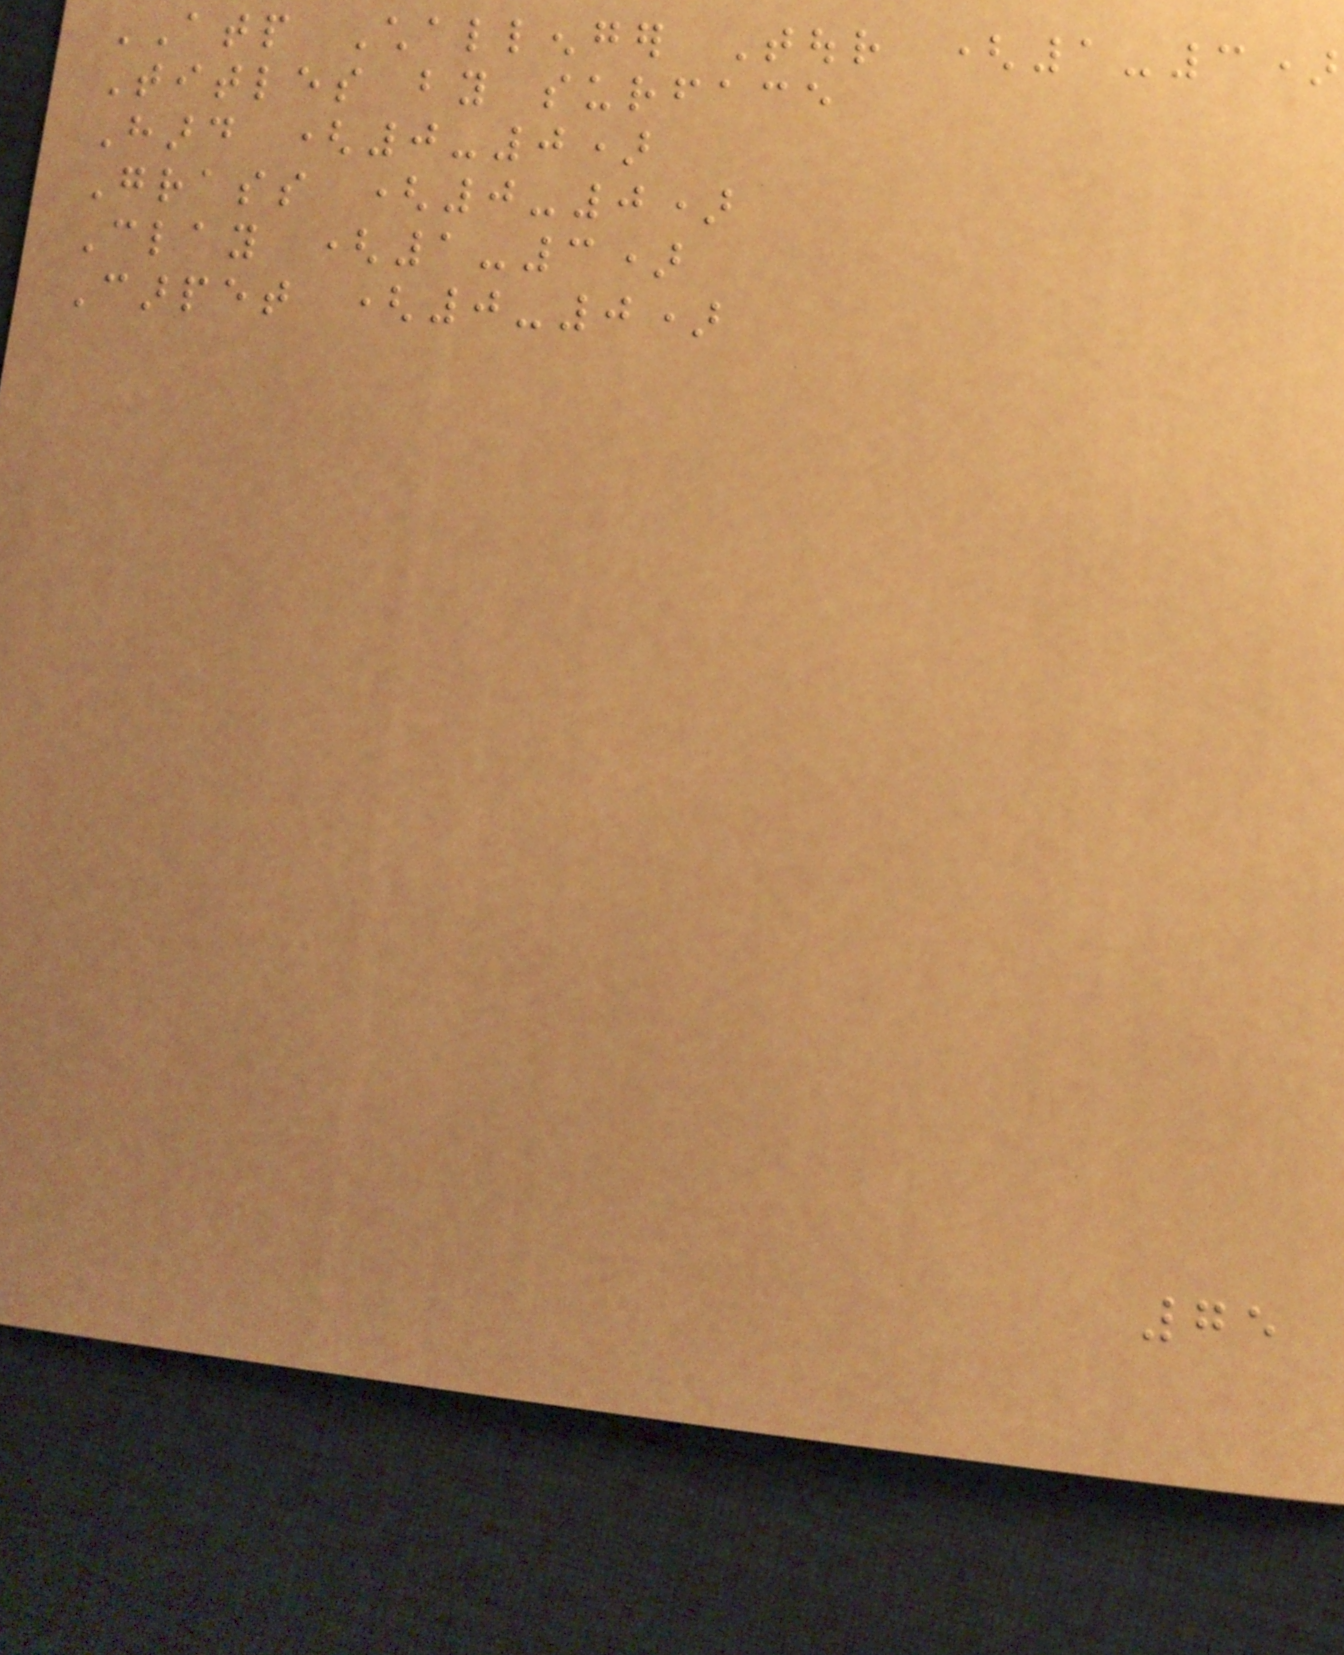ATP Challenger Tour (1-3)
Titles by surface
Hard (0-0)
Grass (0-0)
Clay (1-3)
Carpet (0-0)
75
